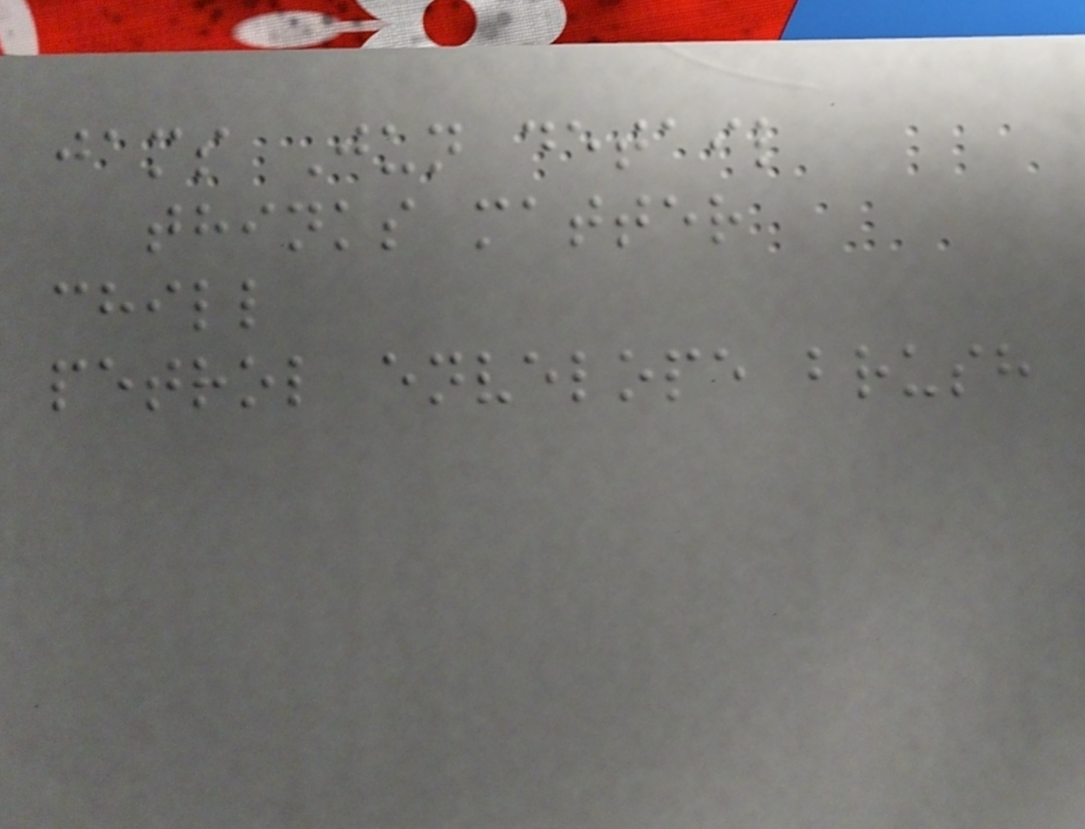jams Jun detail
thinks matter
chill
petrol envelope brush
